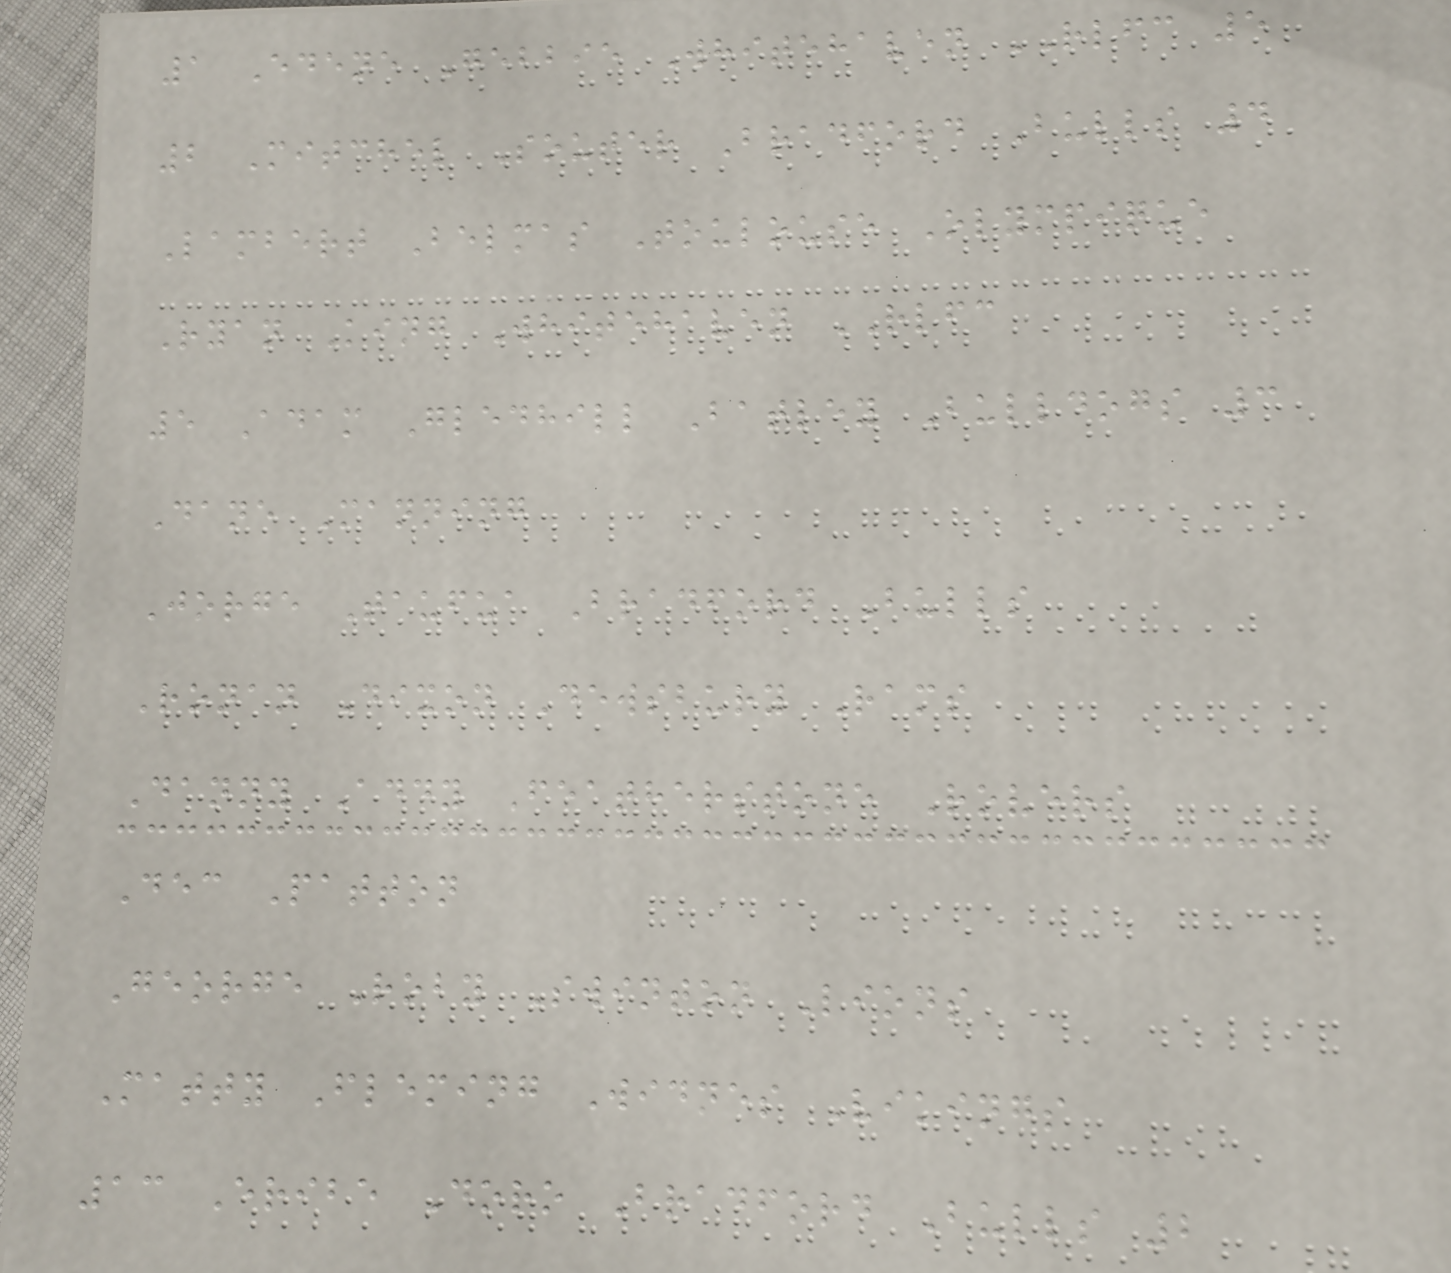1 Edene Gebbie Whitehaven RLFC 5
2 Mitchel Souter Bradford Bulls 4
Lambert Belmas Toulouse Olympique
Ryan King Whitehaven RLFC
5 Adam Gledhill Batley Bulldogs 3
Dane Manning
Jorge Taufua Bradford Bulls
Ronan Dixon Dewsbury Rams
Danny Addy Featherstone Rovers
Dec Patton
George Roby Swinton Lions
Matty Fleming Widnes Vikings
13 Eribe Doro Bradford Bulls 2
